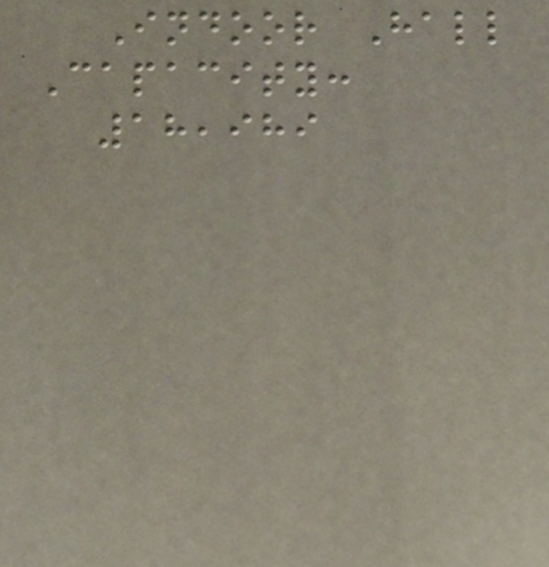Indoor Hall
Capacity:
18,989
